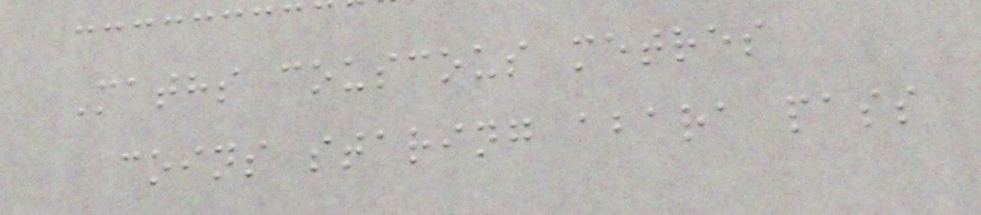Maths couscous metres
coins staring abara pass
